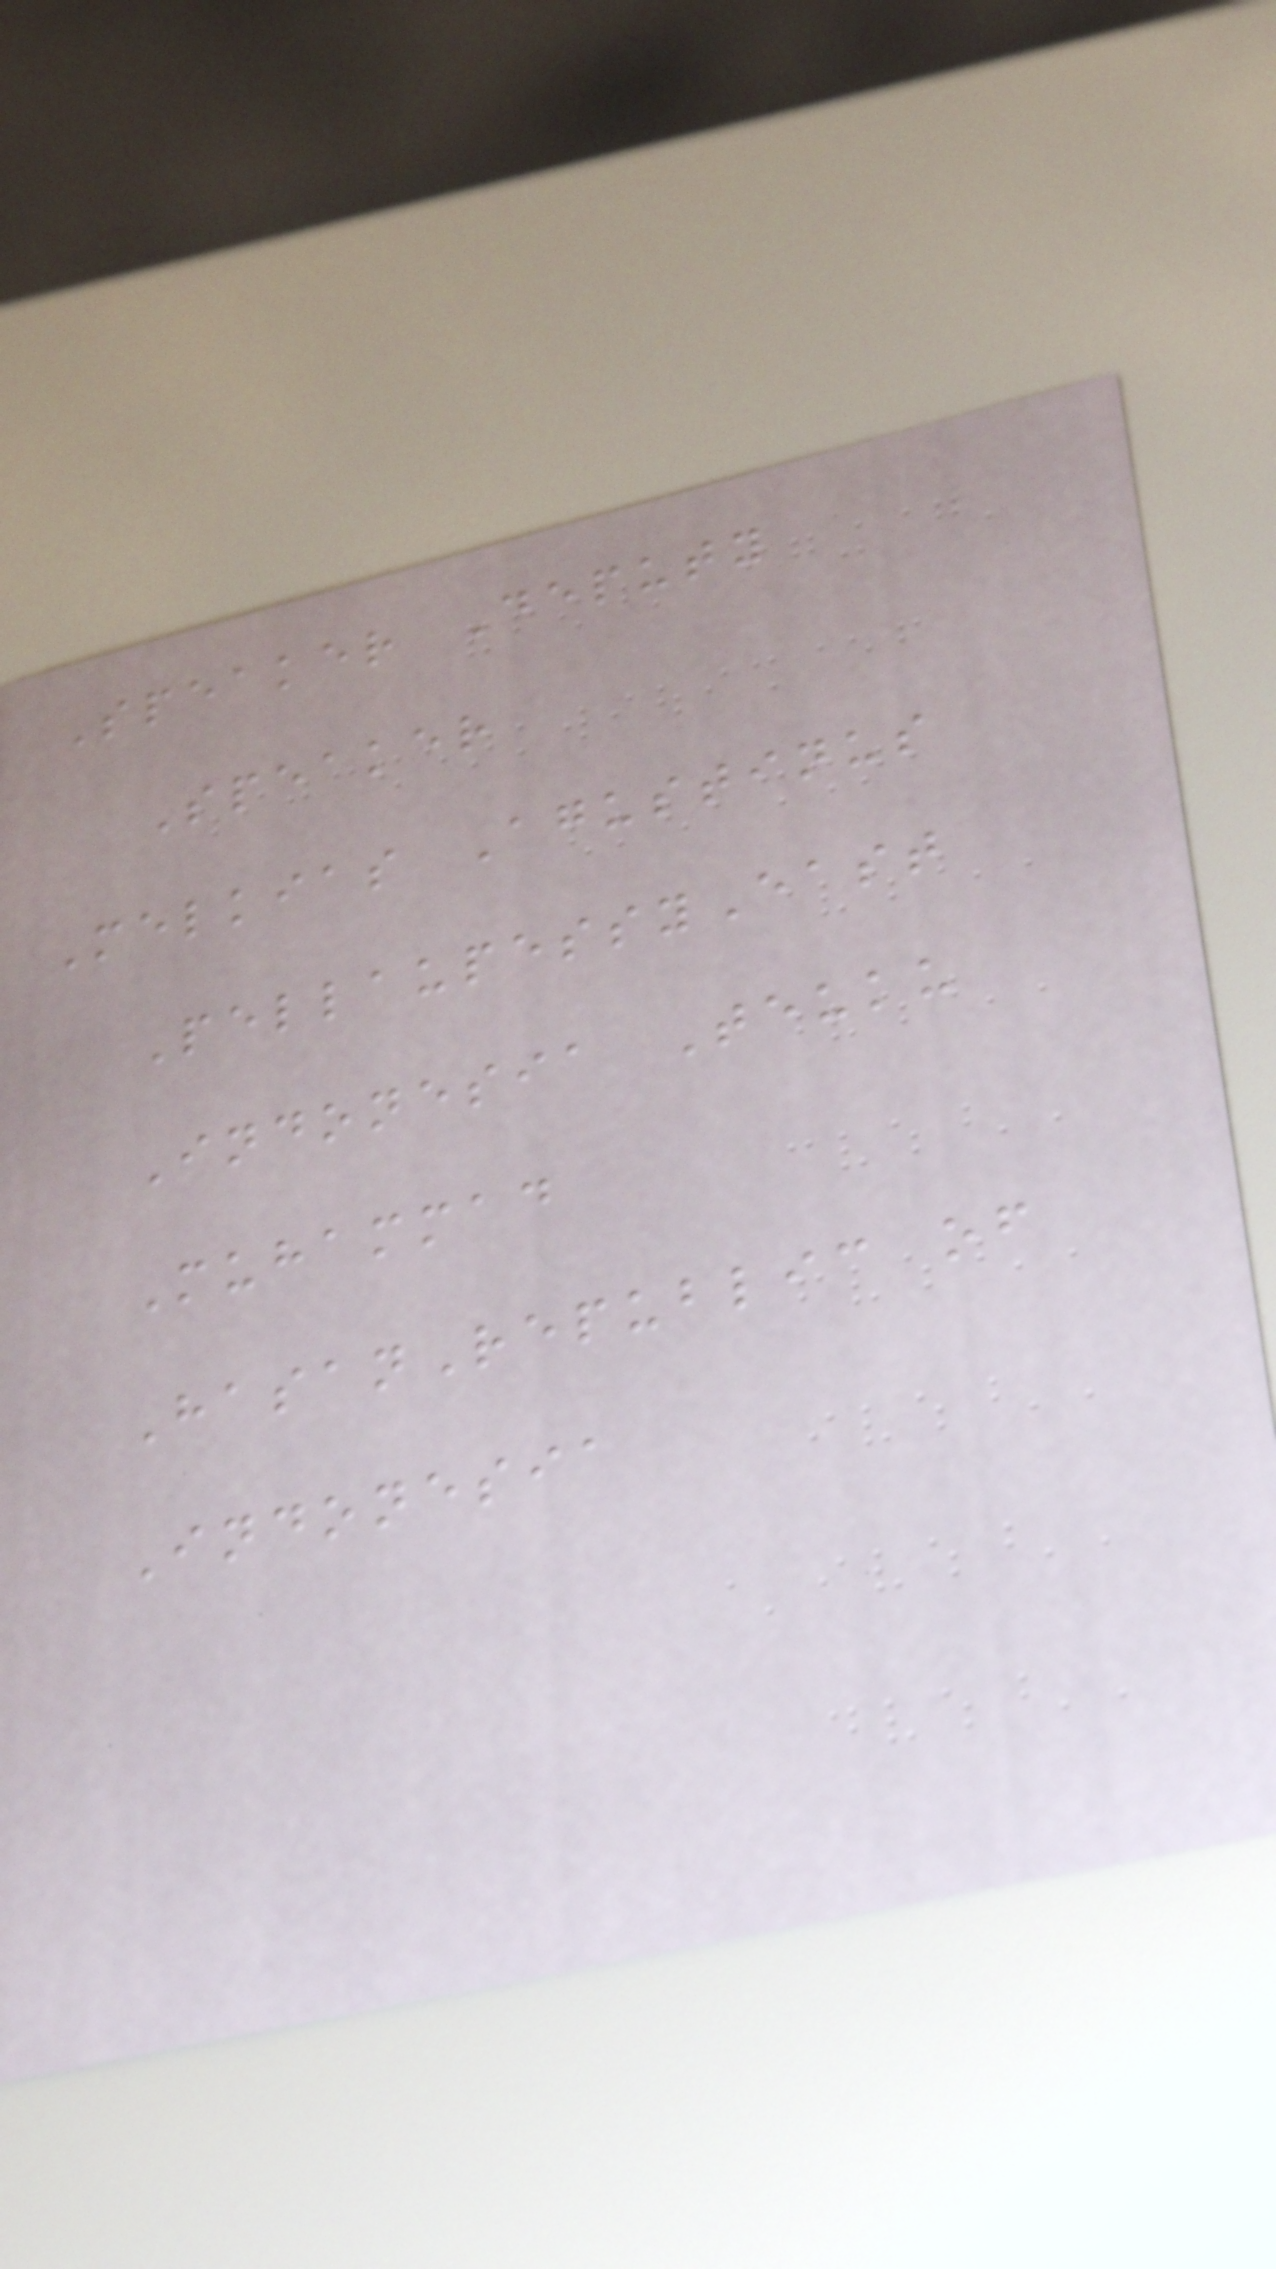Speaker Deputy
Speaker
Melkias Agustinus
PellaupessyEast
Indonesia Teuku
Muhammad
HasanRepublic of
Indonesia
